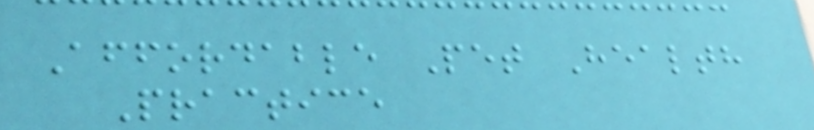Affordable Pet Health
Practice
